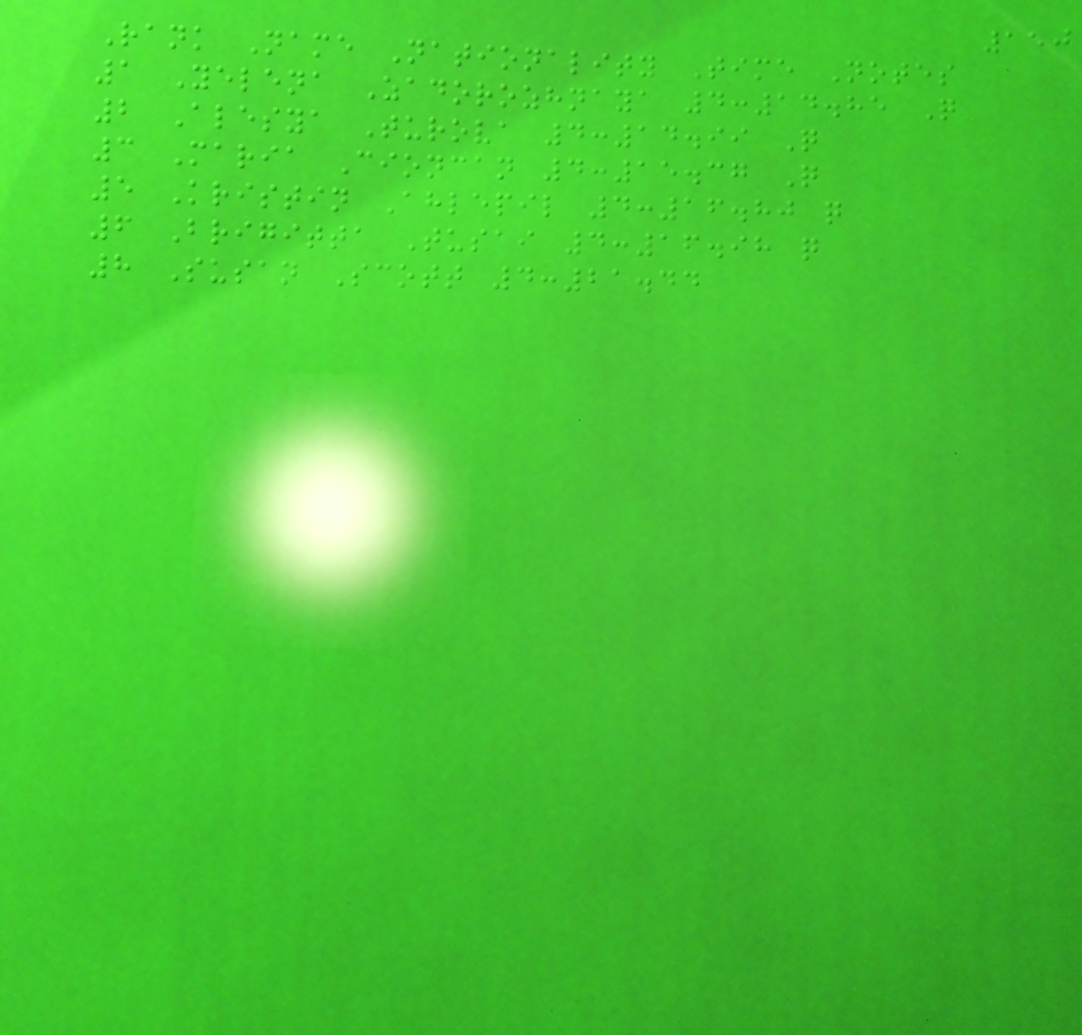150
Rank Name Nationality Time Notes
1 Yelena Zadorozhnaya 4:14.85 Q
2 Alesya Turova 4:14.99 Q
3 Maria Cioncan 4:15.37 Q
5 Kristin Ahlepil 4:16.80 q
6 Brigitta Tusai 4:16.98 q
8 Susan Scott 4:21.44
